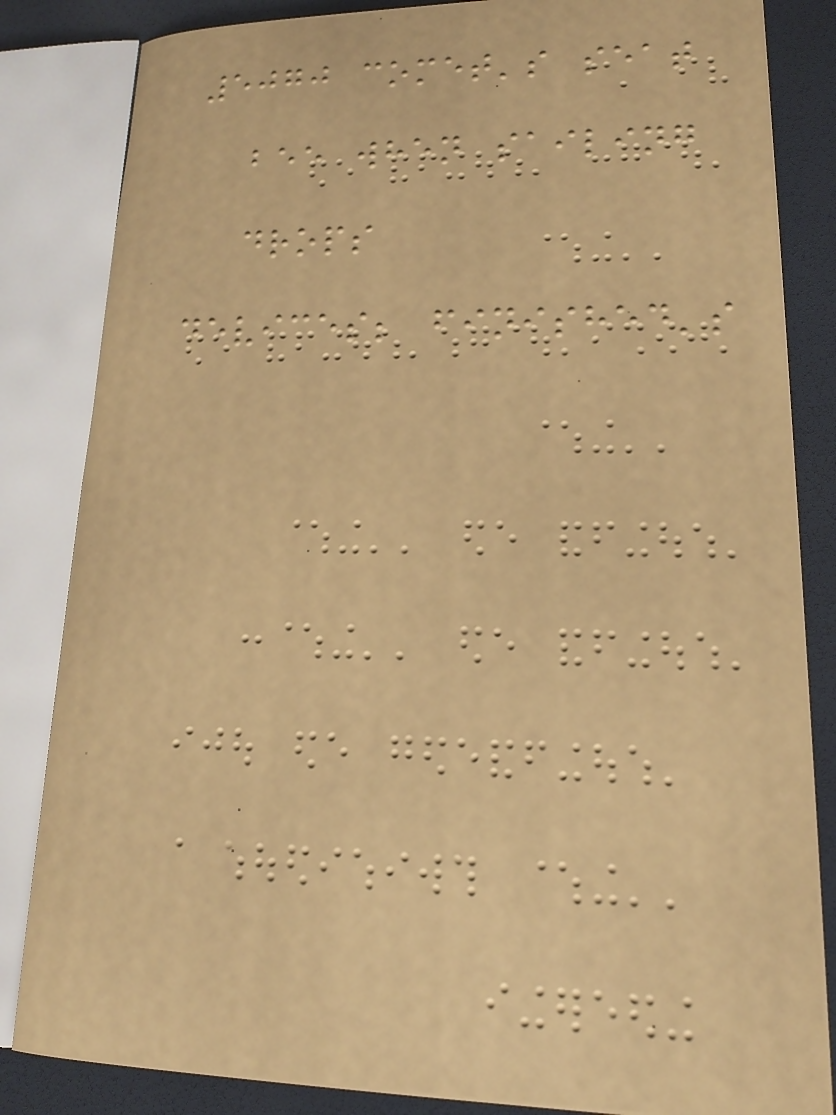5070 comet's seat
bee when sailing
drops
devices; finished's
